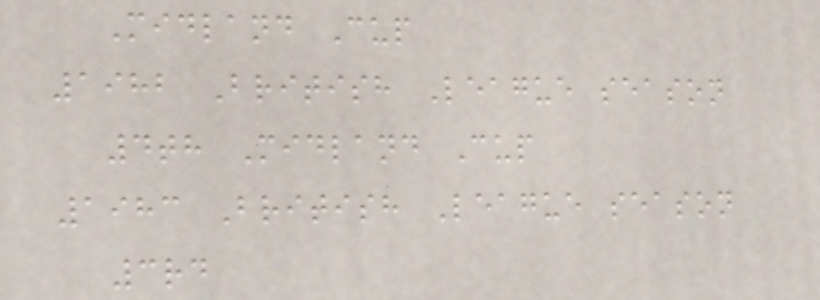Midland Cup
1982 British League season
4th Midland Cup
1983 British League season
3rd
